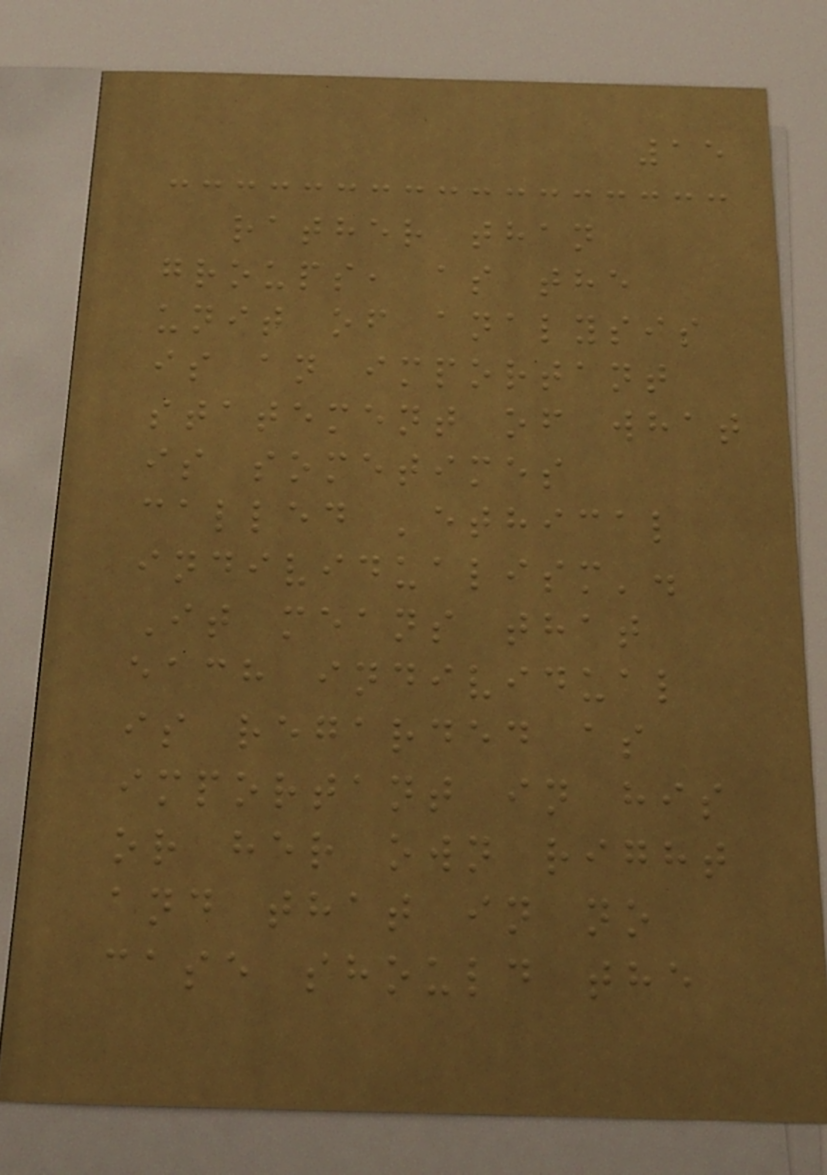15
rather than
groups, as the
unit of analysis
is an important
statement of what
is sometimes
called 'ethical
individualism'.
It means that
each individual
is regarded as
important in his
or her own right
and that in no
case should the
